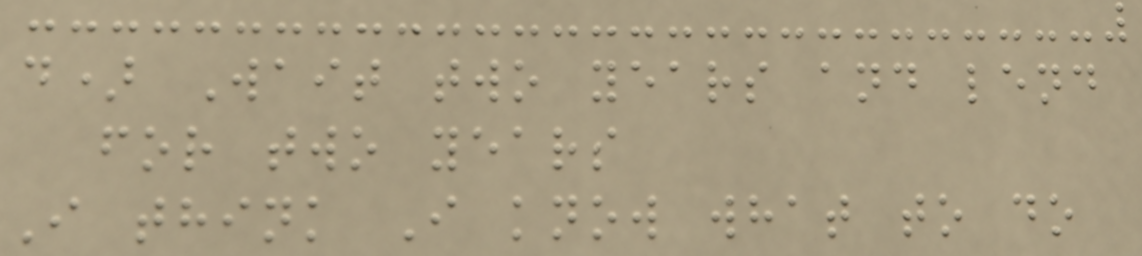d) Wait two years and lend
for two years
I think I know what to do
